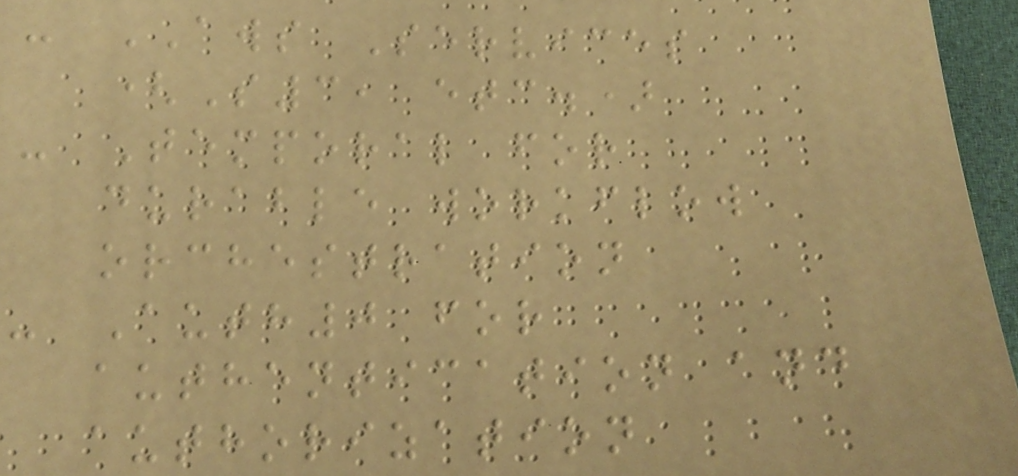- AWS Services
(S3, etc.)
- Temporal for
durable workflow
orchestration
- Auth0 for
authentication and
authorization
